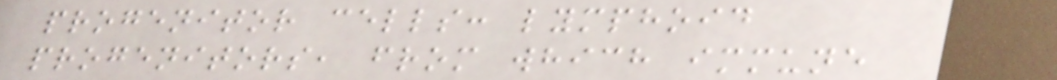progenitor cells: lymphoid
progenitors, from which immune
